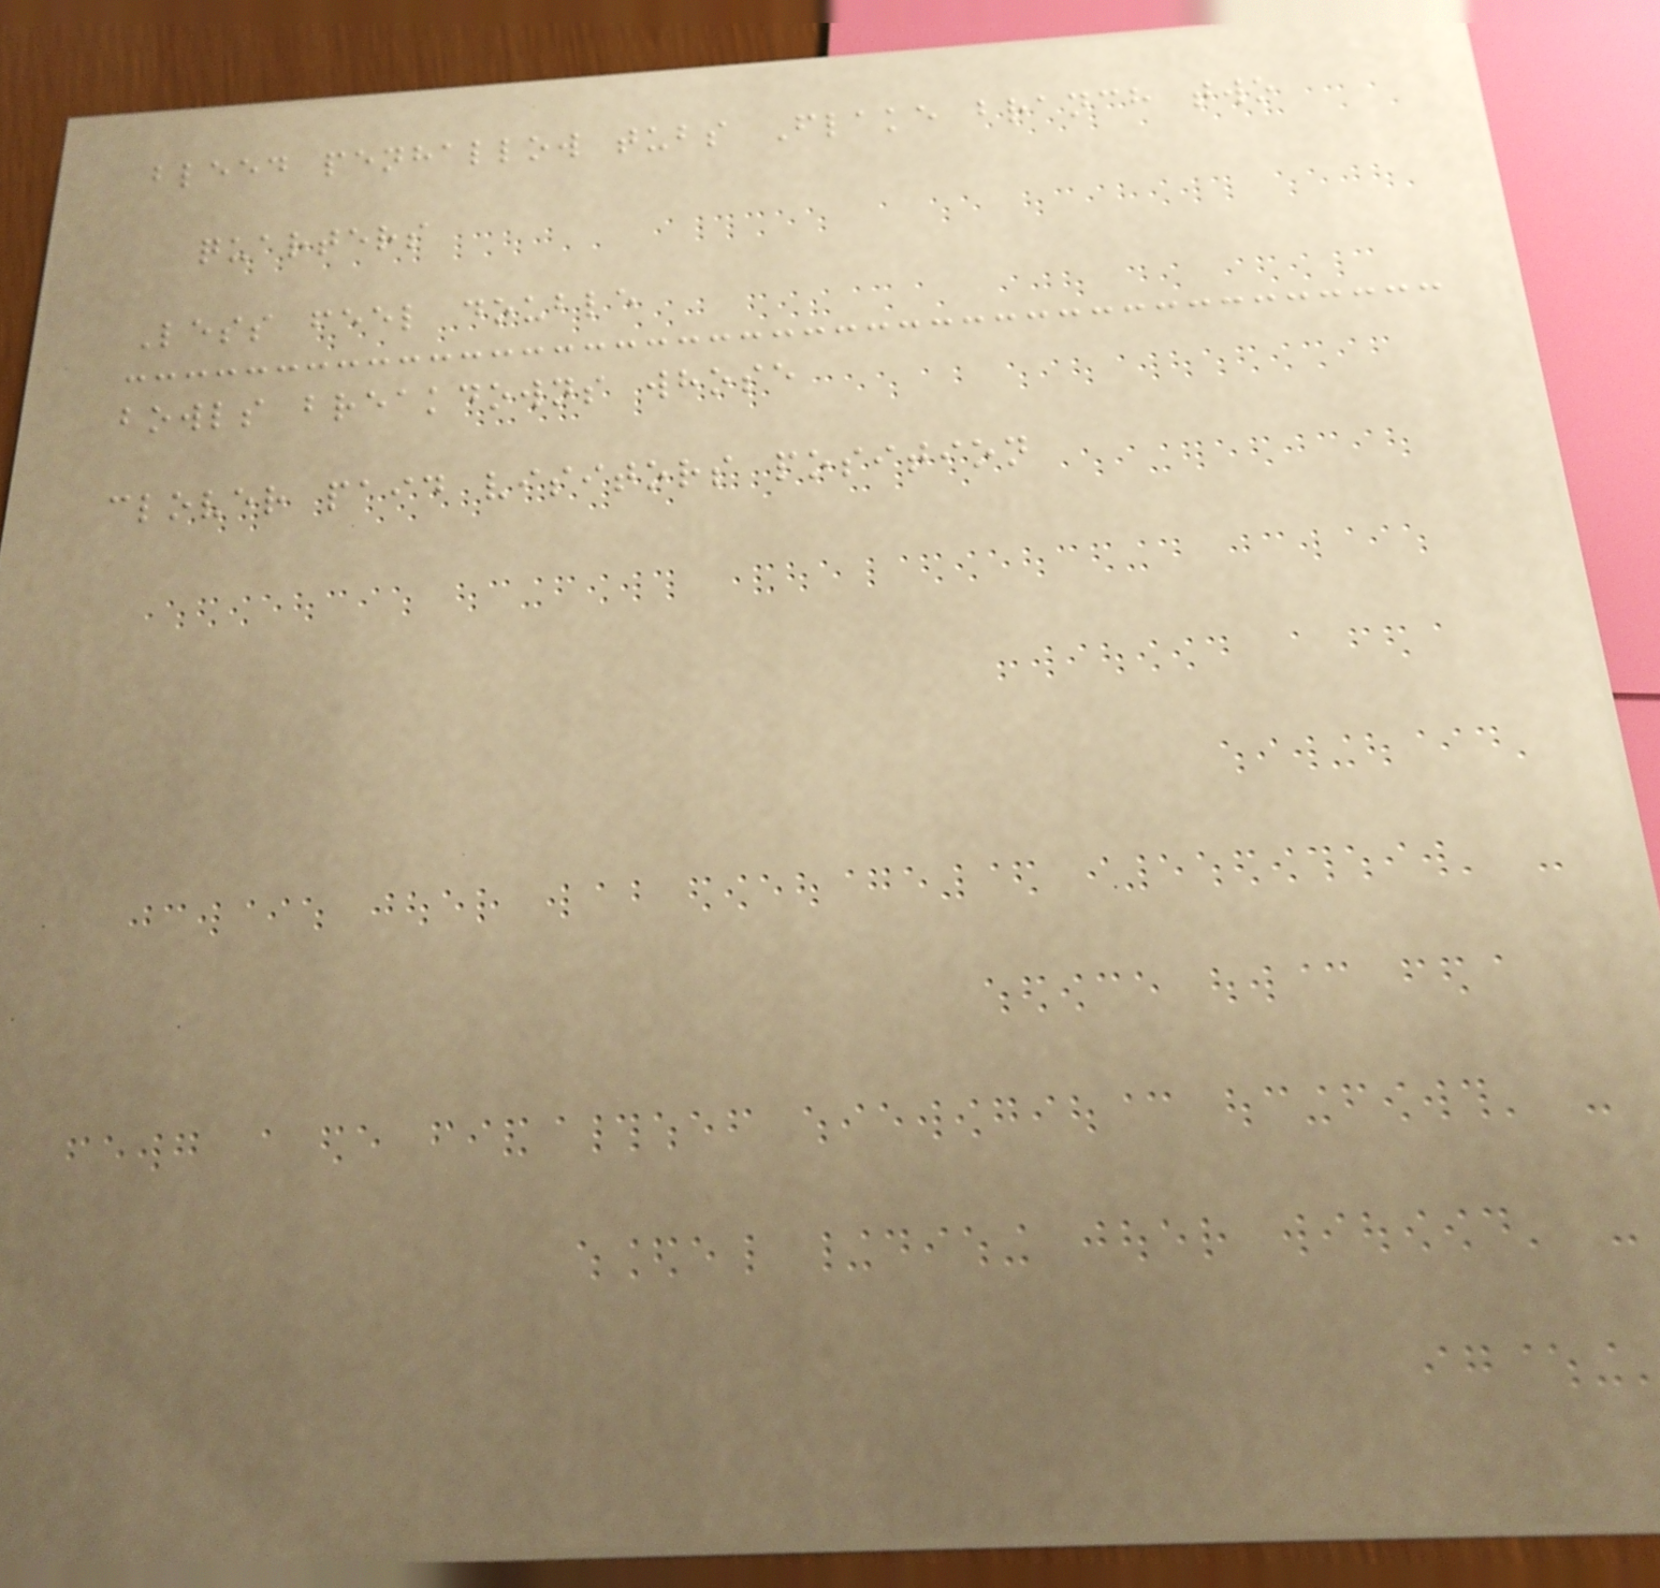bleed penhallow tubs Flake branch two
quarters
Less feel double
bowls breakdowns whose
clover paid visitors position
